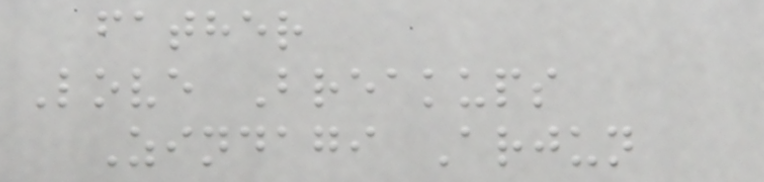father
Love Breakups
Zindagi Arjun
